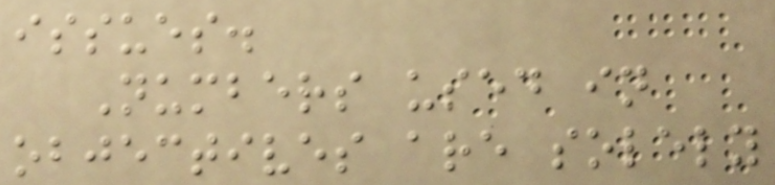issues.
Numbers used in
objectives are solely
